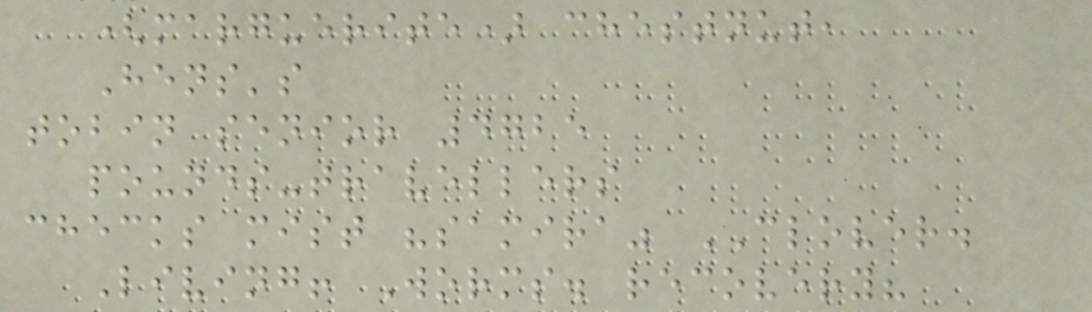(marguerite) chestnut,
Hens's
tobin senior 4725
pounds-travellers
checks mist "samira" CLOVER.
Living! Worms. recovery?
